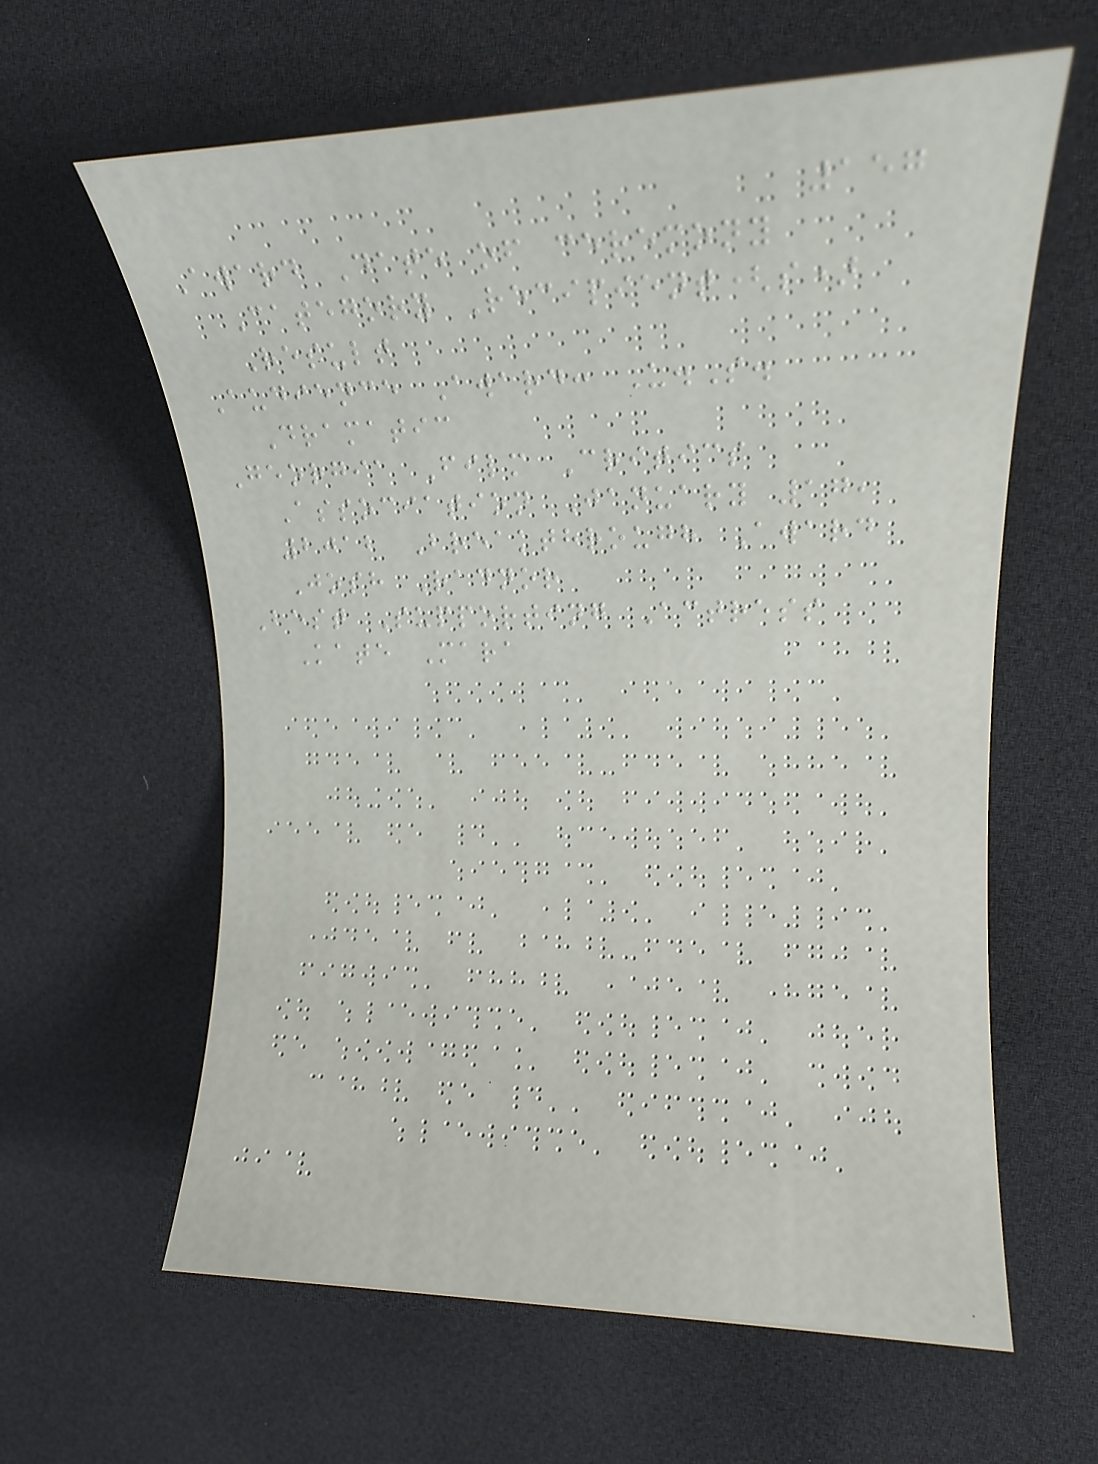157
Award Date of ceremony
Category Recipient(s)
Result
Audience Award: U.S.
Dramatic
Georgia Film Critics
Association January 17,
2012 Breakthrough Award
Josh Radnor
Best Supporting Actress
Kate Mara
